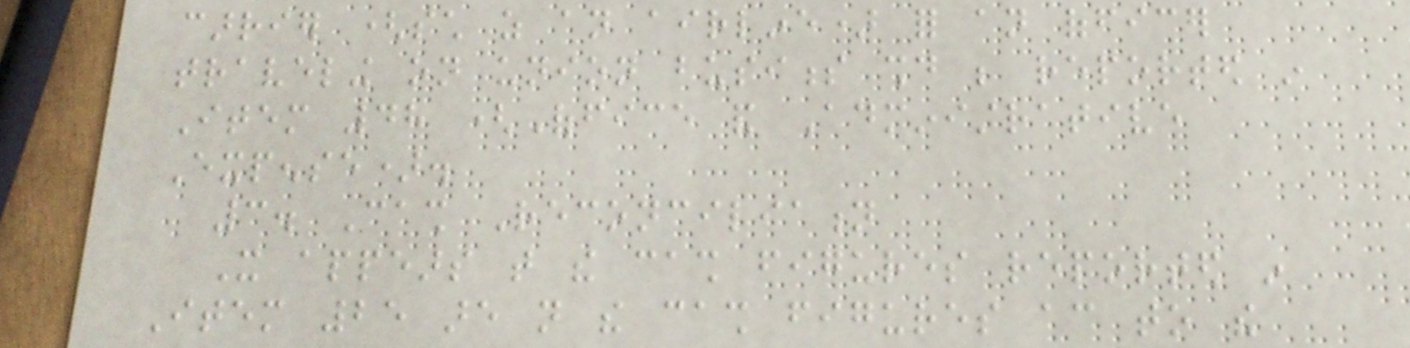carrier (such as an airline) for an officer
traveling on union business should be reported in
Item 48 (Office and Administrative
Expense).
3. Cash Reconciliation
It appears that the cash figures reported in
Item 25 are not the cash figures according to the
